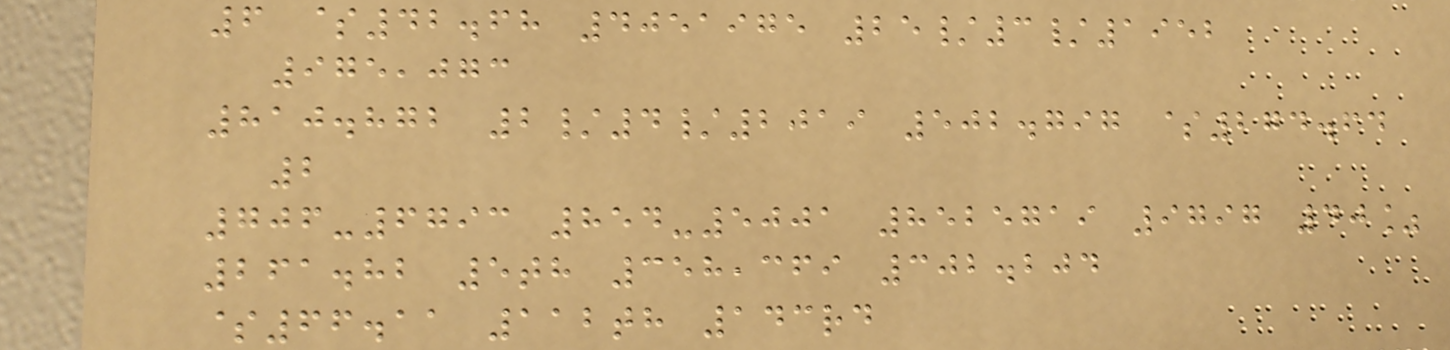6 $42.68 4051975 25/3/1952
975,073
810.872 2/4/2019 502.797 $274.64
2
706-6793 854-5001 8525719 9797 40%
261.82 5th 358,369 302.204
$66.11 112th 143rd
